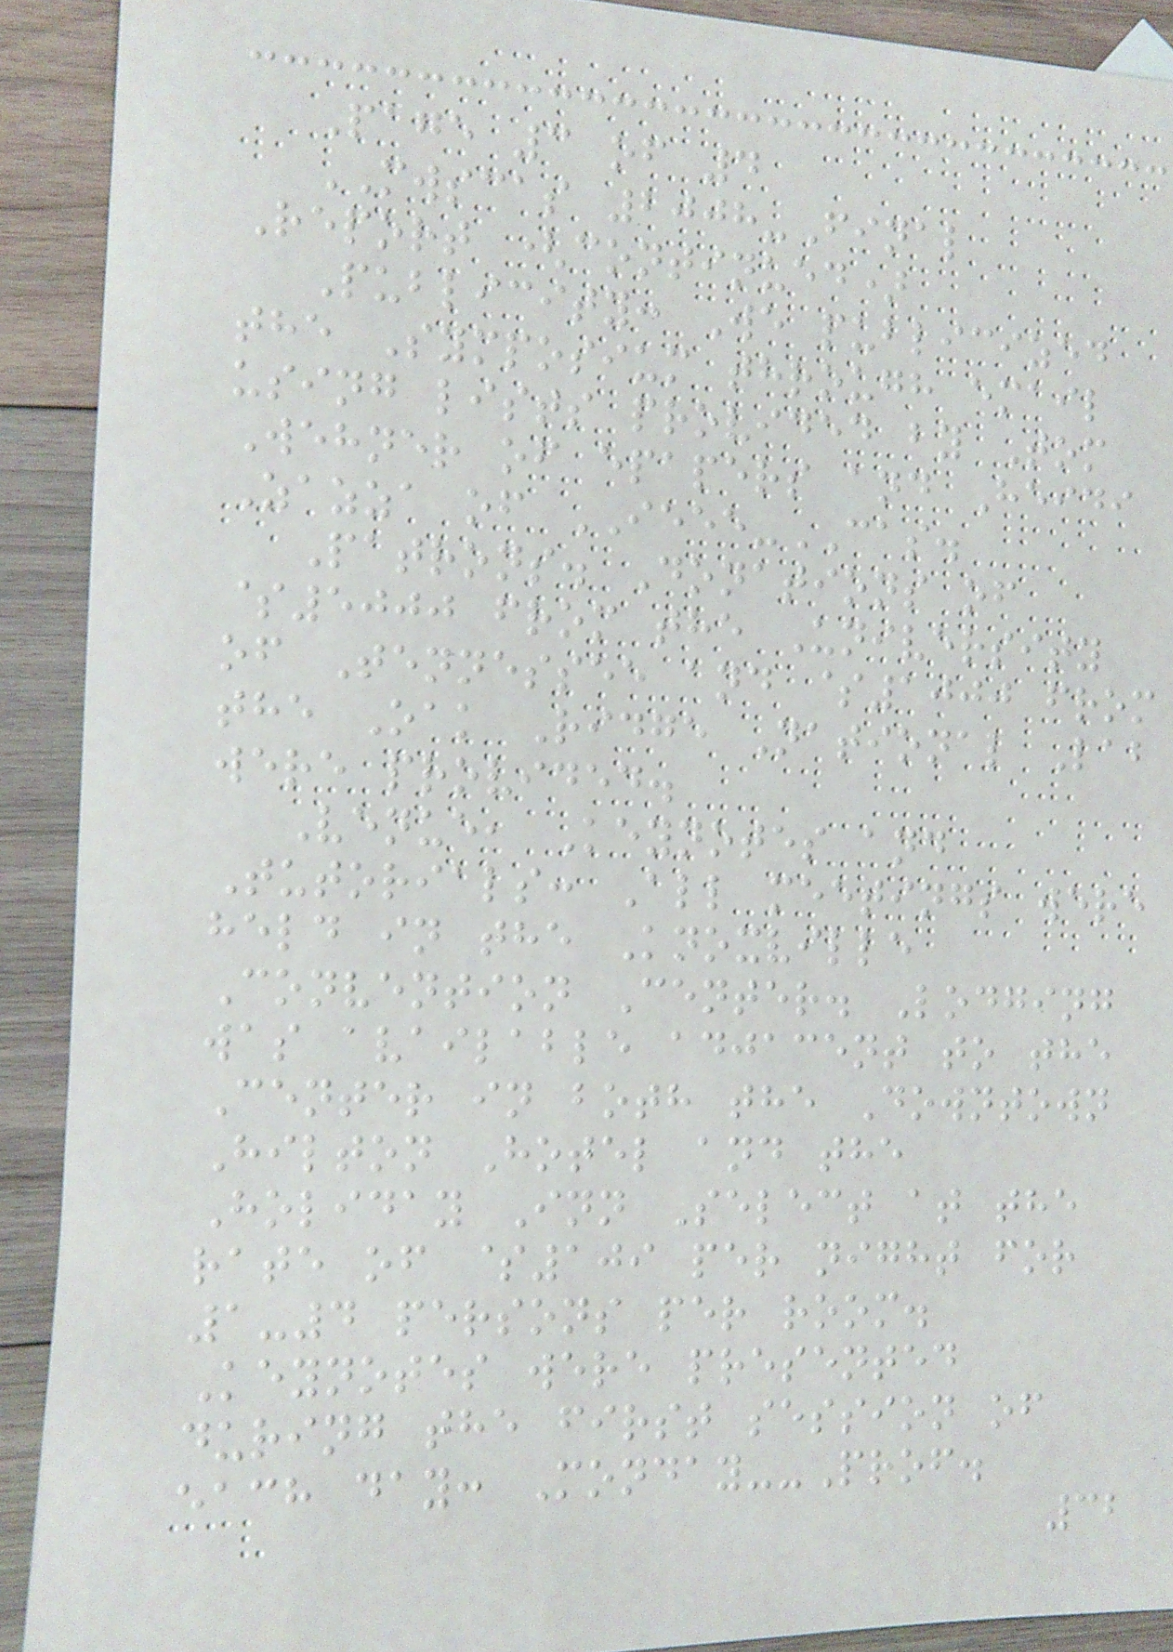Page 3 of 4
MWSCAS 2008-Final
Report (continued)
Publicity: We publicized
the Symposium through email
using lists provided by Tom
Wehner of epapers and Heidi
Zazza of IEEE-CAS.
Patrons. Donations of
$5000 from the University
of Tennessee and $1000 from
the Oak Ridge National Lab
were provided.
Venue, Keynotes and
Tutorials: All meetings were
held in the Knoxville
Convention Center. Lodging
was available adjacent to the
Center in both the Downtown
Hilton Hotel and the
Holiday Inn Select at the
rate of $109 per night for
1-4 persons per room.
Keynotes were presented
during the first session of
each day: Monday--Prof.
32
